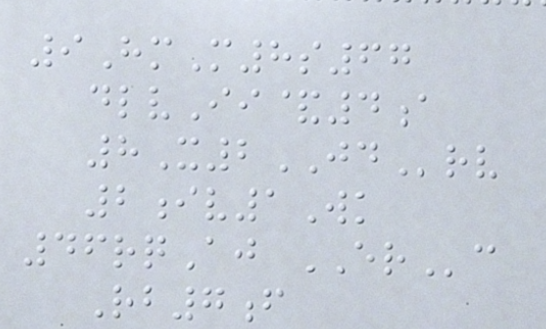9HmM8s67
dlvIi&4a
8X2JDrv
2iv1Wk
46rqAj ERc
Rb7f
